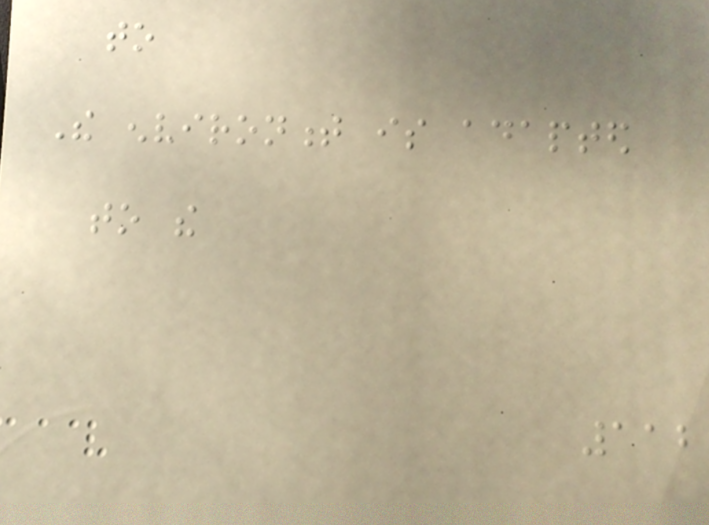to
The environment is adapted
to the
112
